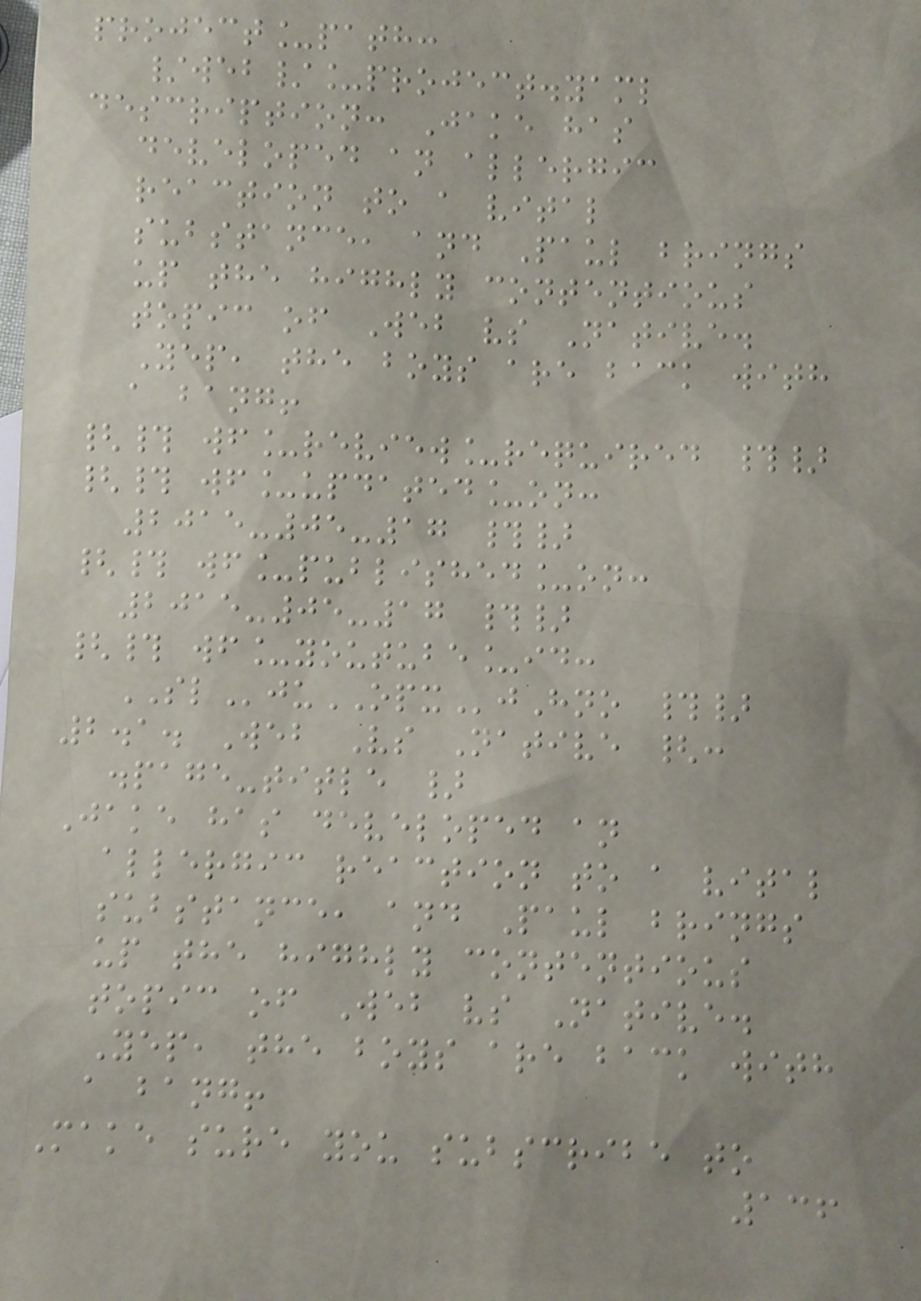project_path:
/web/_project.yaml
description: Jake has
developed an allergic
reaction to a vital
substance, and Paul brings
up the highly contentious
topic of Web vs Native.
Yep, the boys are back with
a bang!
{# wf_review_required #}
{# wf_updated_on:
2015-05-17 #}
{# wf_published_on:
2015-05-17 #}
{# wf_youtube_id:
SLjuOPXjHno #}
2.1. Web Vs Native {:
.page-title }
Jake has developed an
allergic reaction to a vital
substance, and Paul brings
up the highly contentious
topic of Web vs Native.
Yep, the boys are back with
a bang!
Make sure you subscribe to
136
